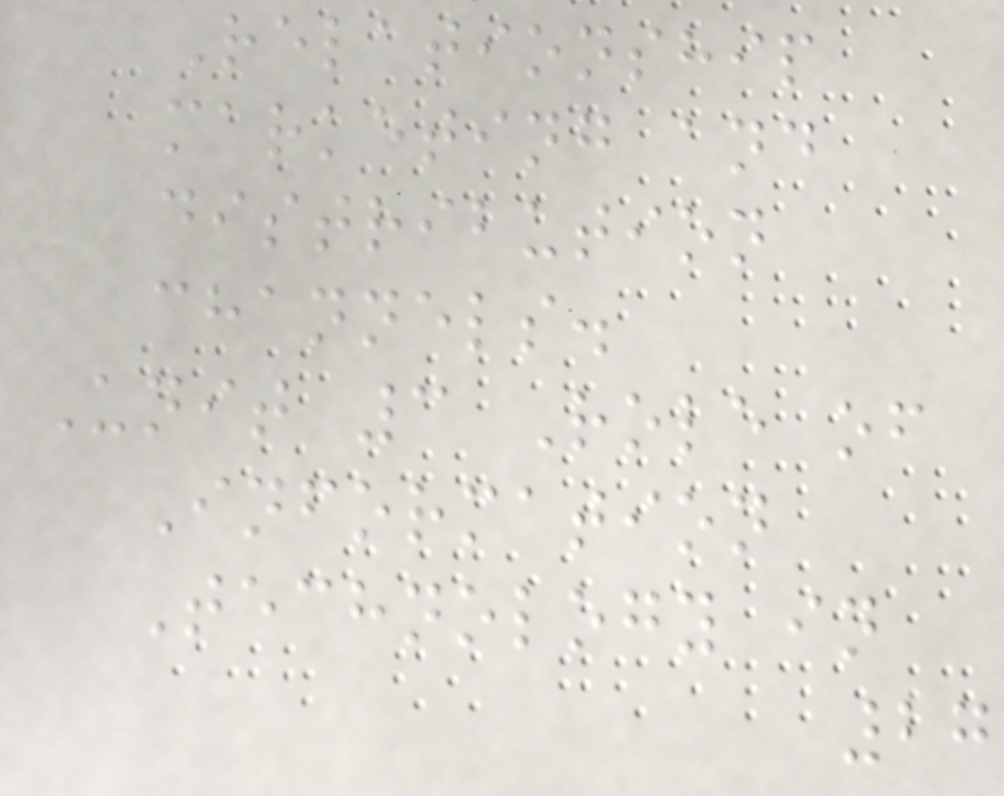Relationship
marketing and
distribution
channels.
Unit 3 Role of
Information
Technology in
27
